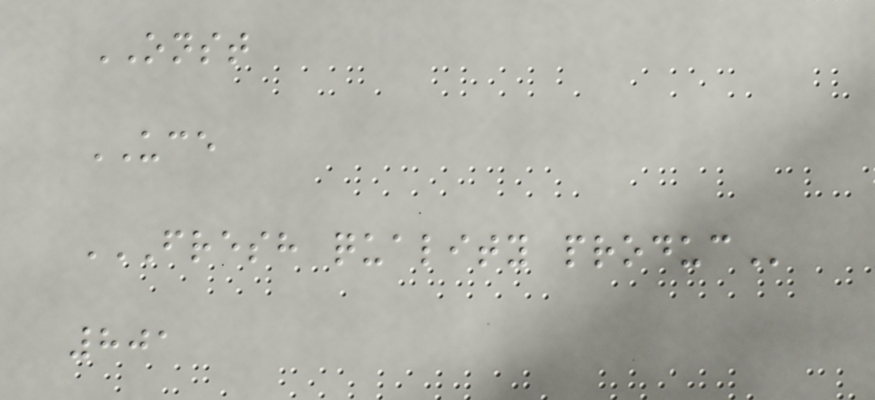ONST
UCE
FRESH QUALITY PRODUC
801
